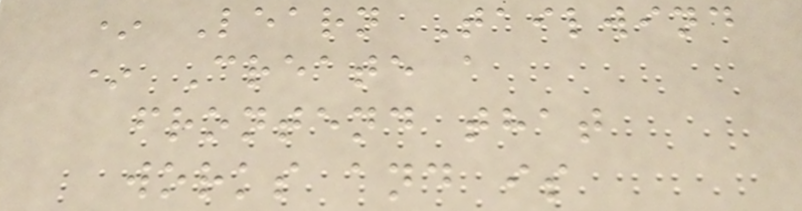* Learn Tailwind
* Create a
frontend that
works and is
